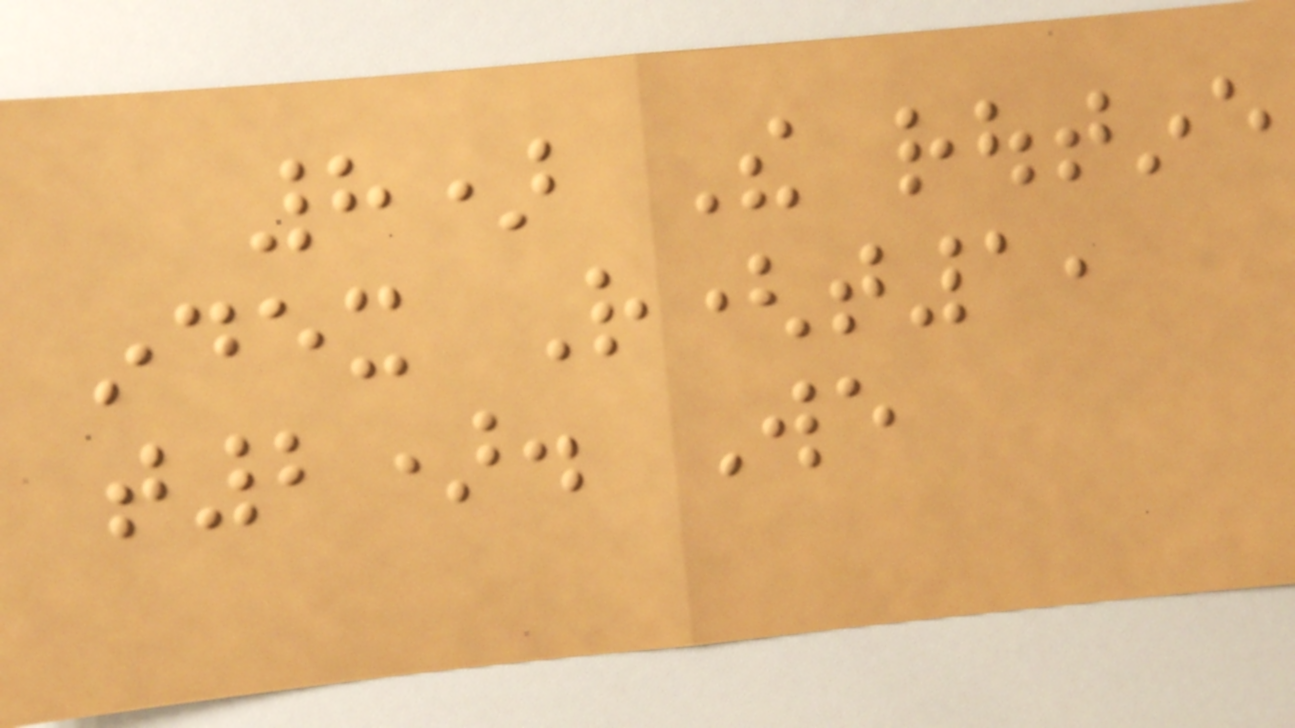8) The routine
index R(t1,
t2). We
